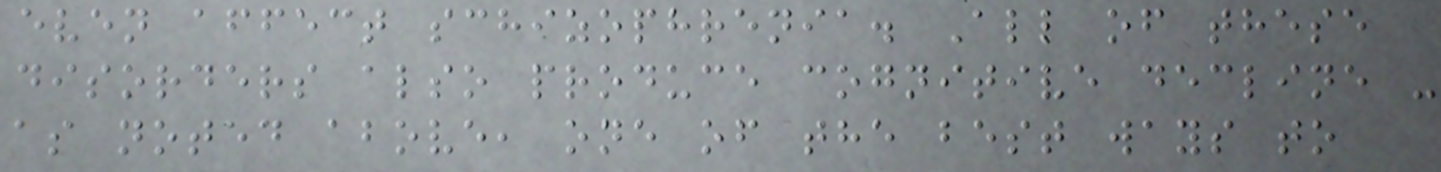even affect schizophrenia. All of these
disorders also produce cognitive decline -
as noted above, one of the best ways to
